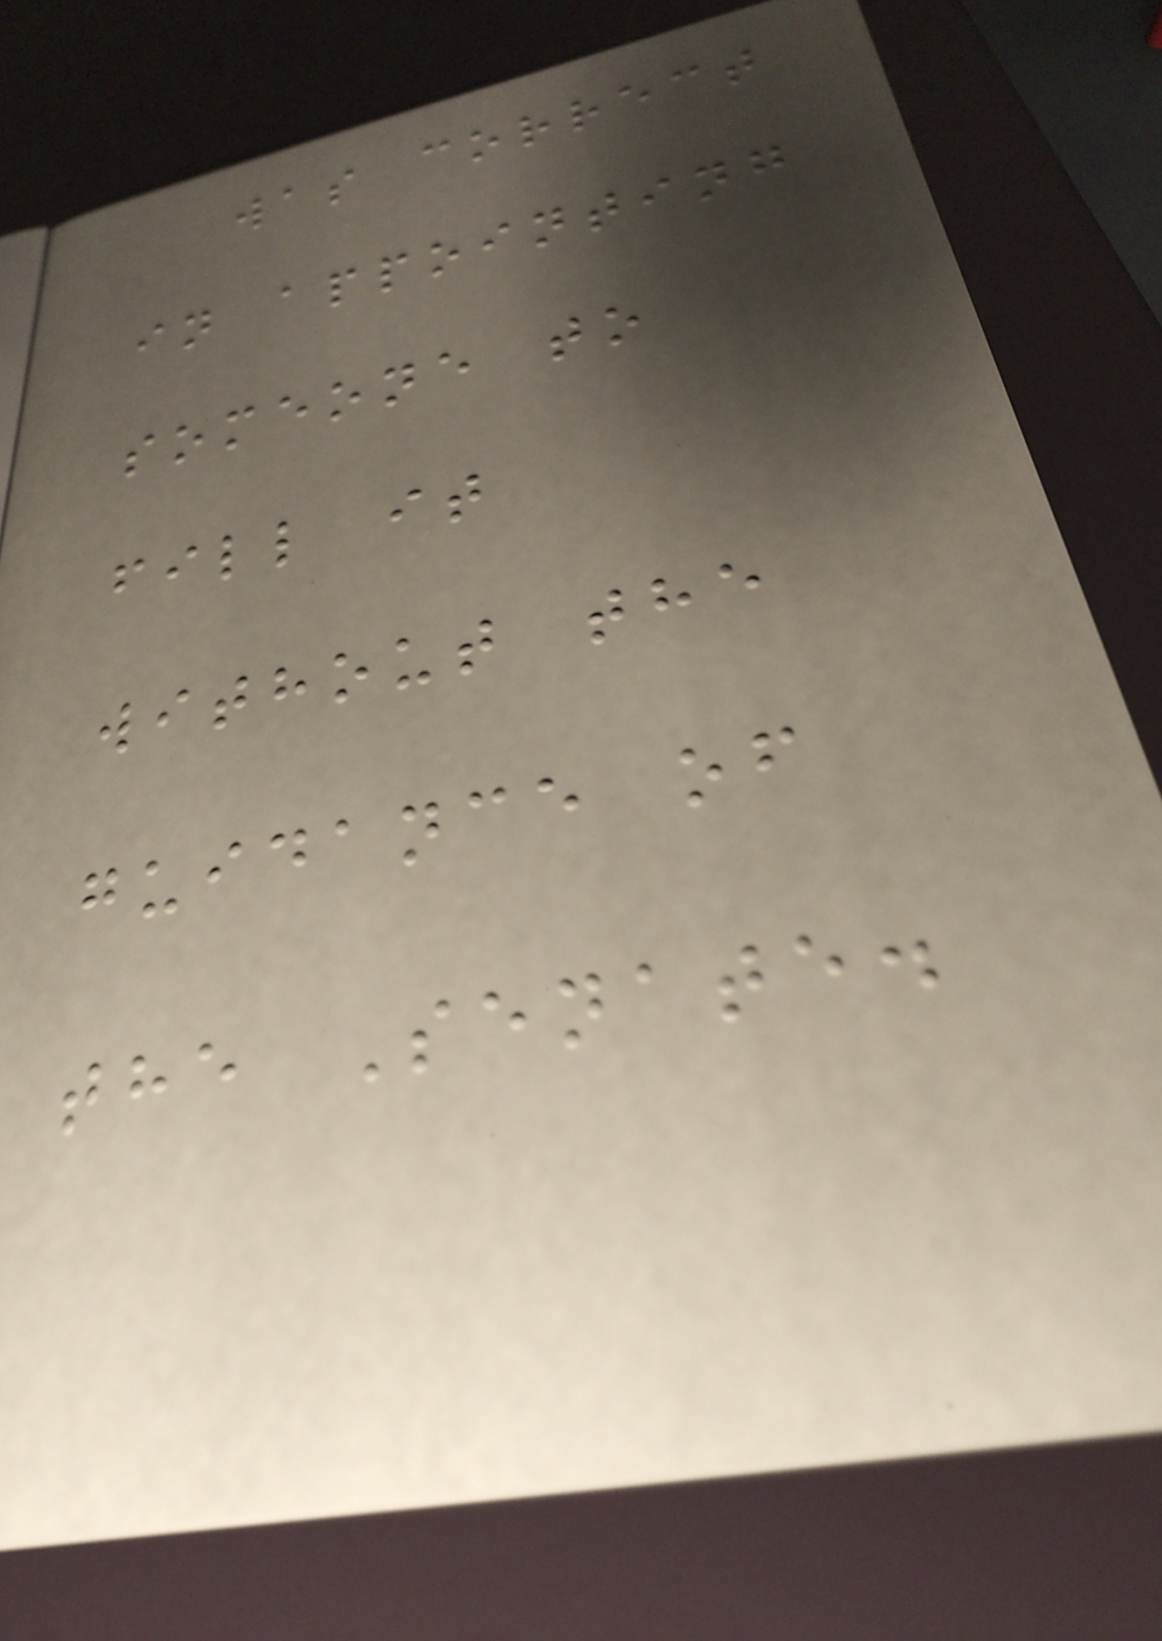was correct
in appointing
someone to
fill it
without the
guidance of
the Senate.
